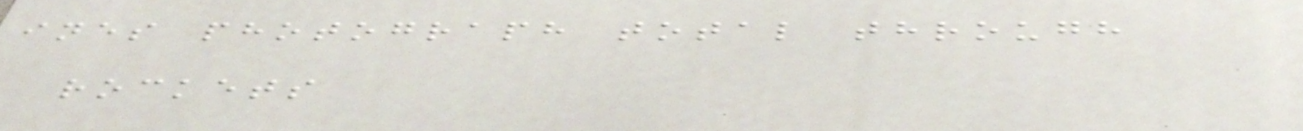ines photograph total through
rockets
